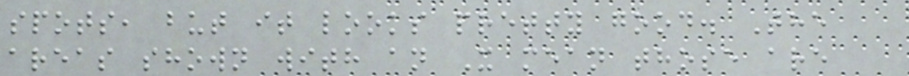spots, but it looks pretty good. The
areas shown with an X mean those are
